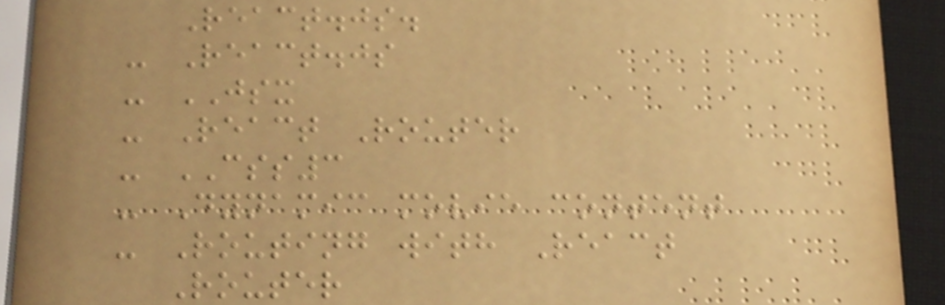React.js.
- React.js
- JSX
- React Router
- CSS3
- Dynamic movie content
- Routing with React
Router
